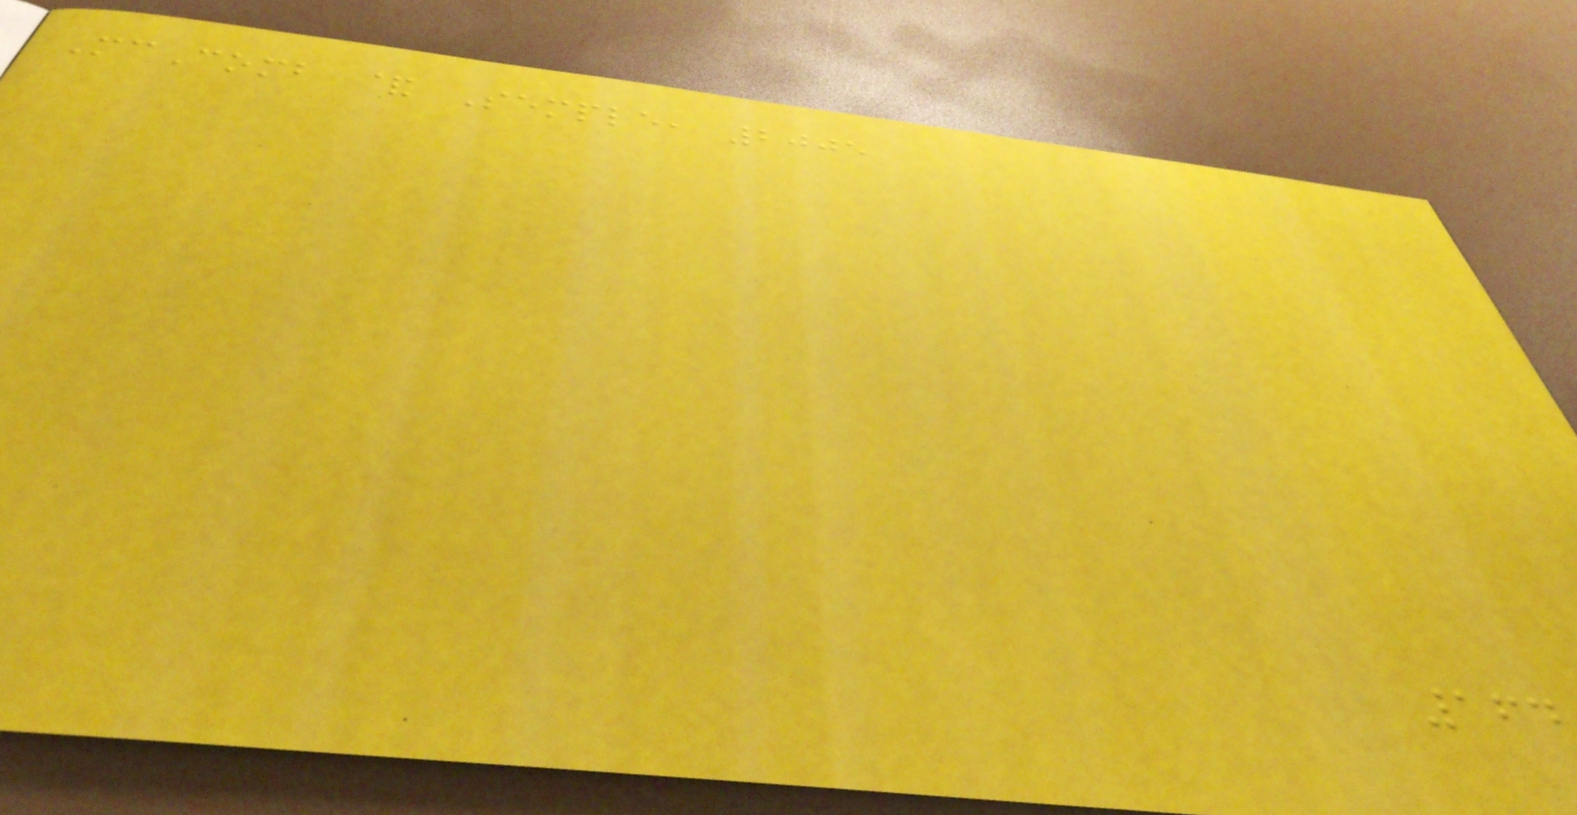McComb & Semple, 2005
164
